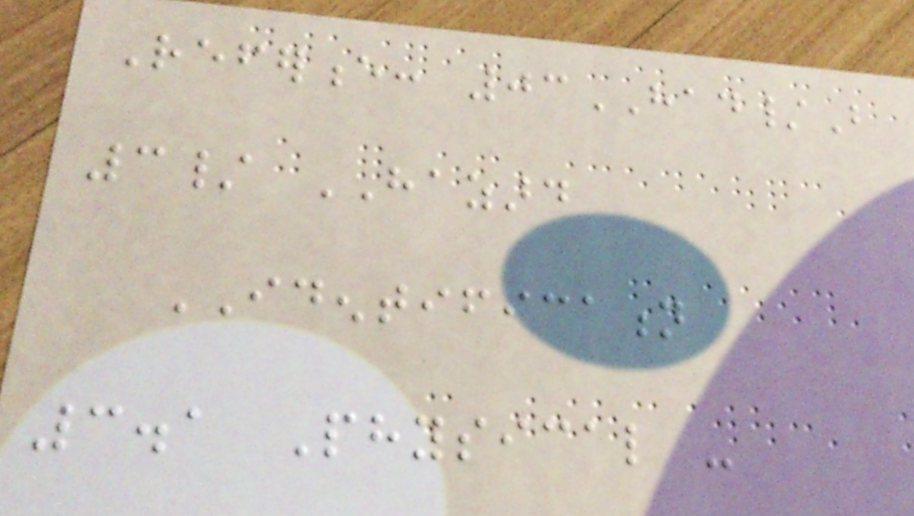Reference: 03HAD/B
3/ HAZARD
IDENTIFICATION
3.1 Physical -
